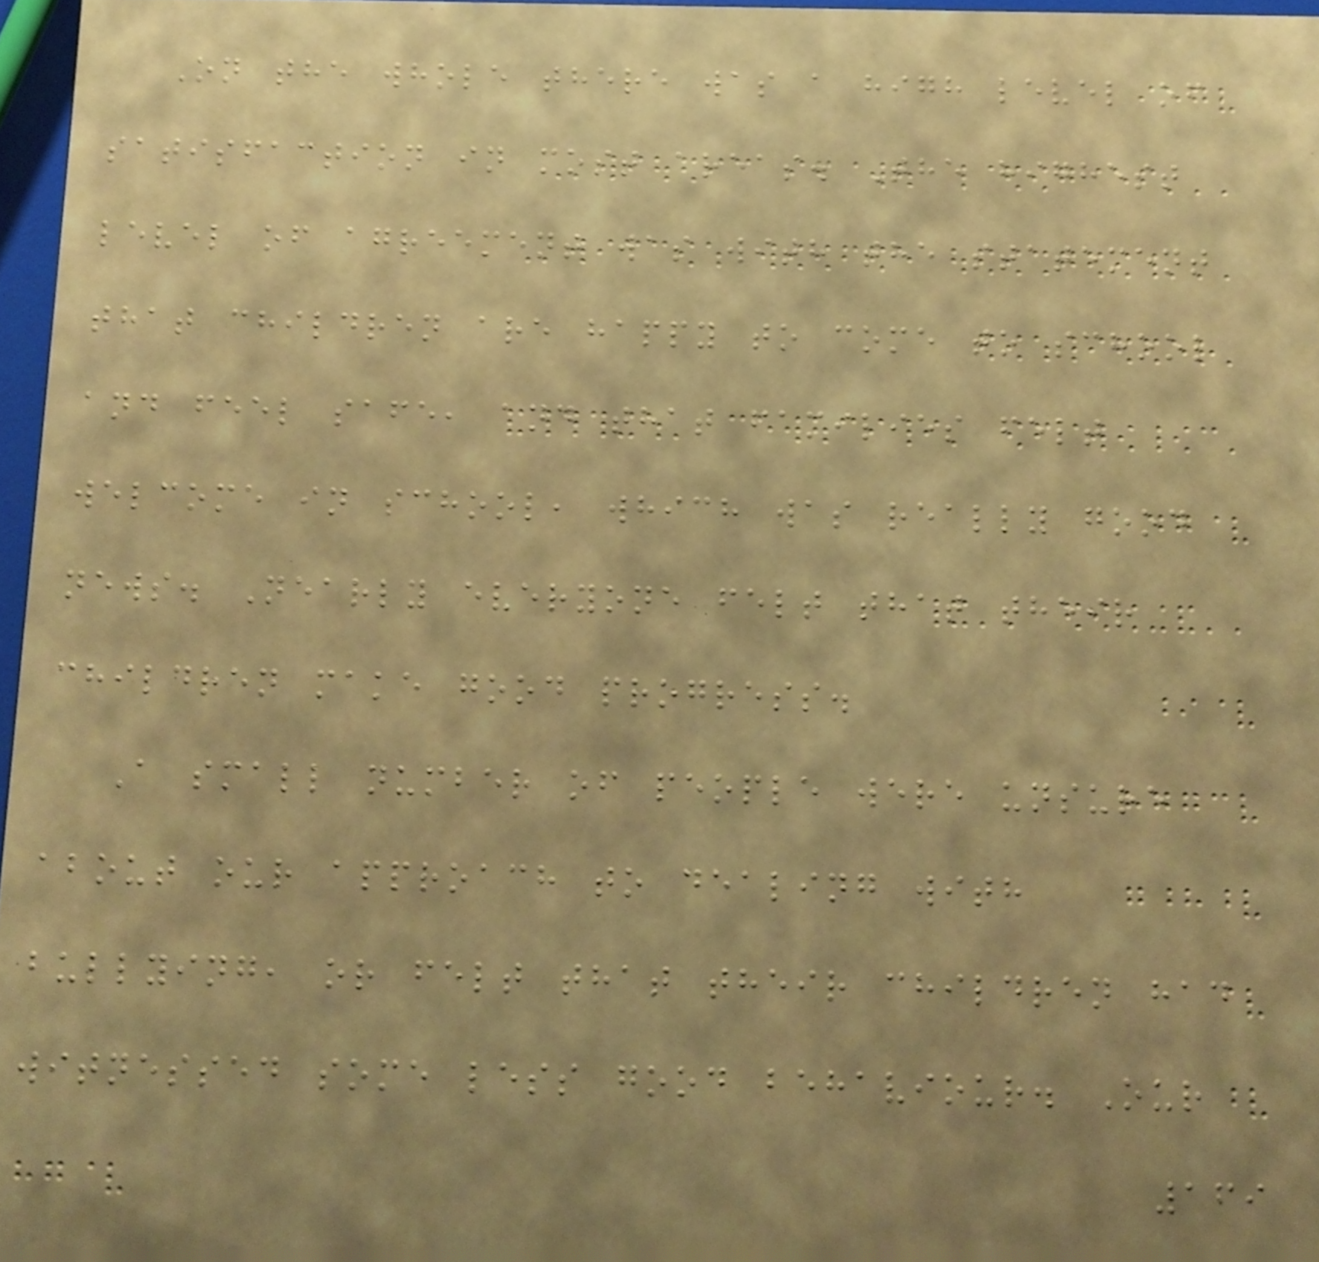On the whole there was a high level of
satisfaction in most areas. The highest
level of agreement was with the statement
that children are happy to come to school
and feel safe, and that families felt
welcome in school, which was really good
news. Nearly everyone felt that their
children make good progress.
A small number of people were unsure
about our approach to dealing with
bullying, or felt that their children had
witnessed some less good behaviour. Our
169
